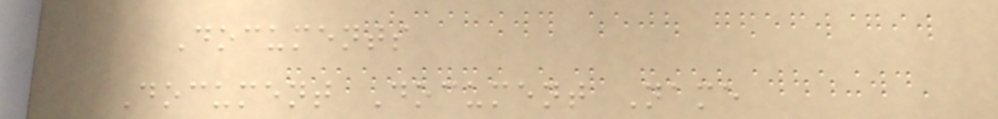Documents
Document Document Name
